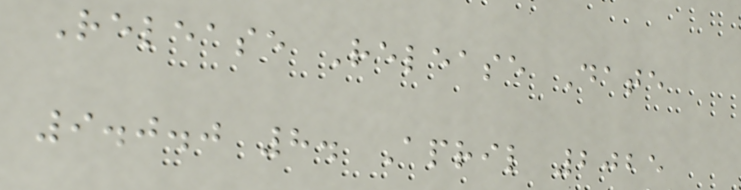Release Release Date
9.0.0 8. April 2025
